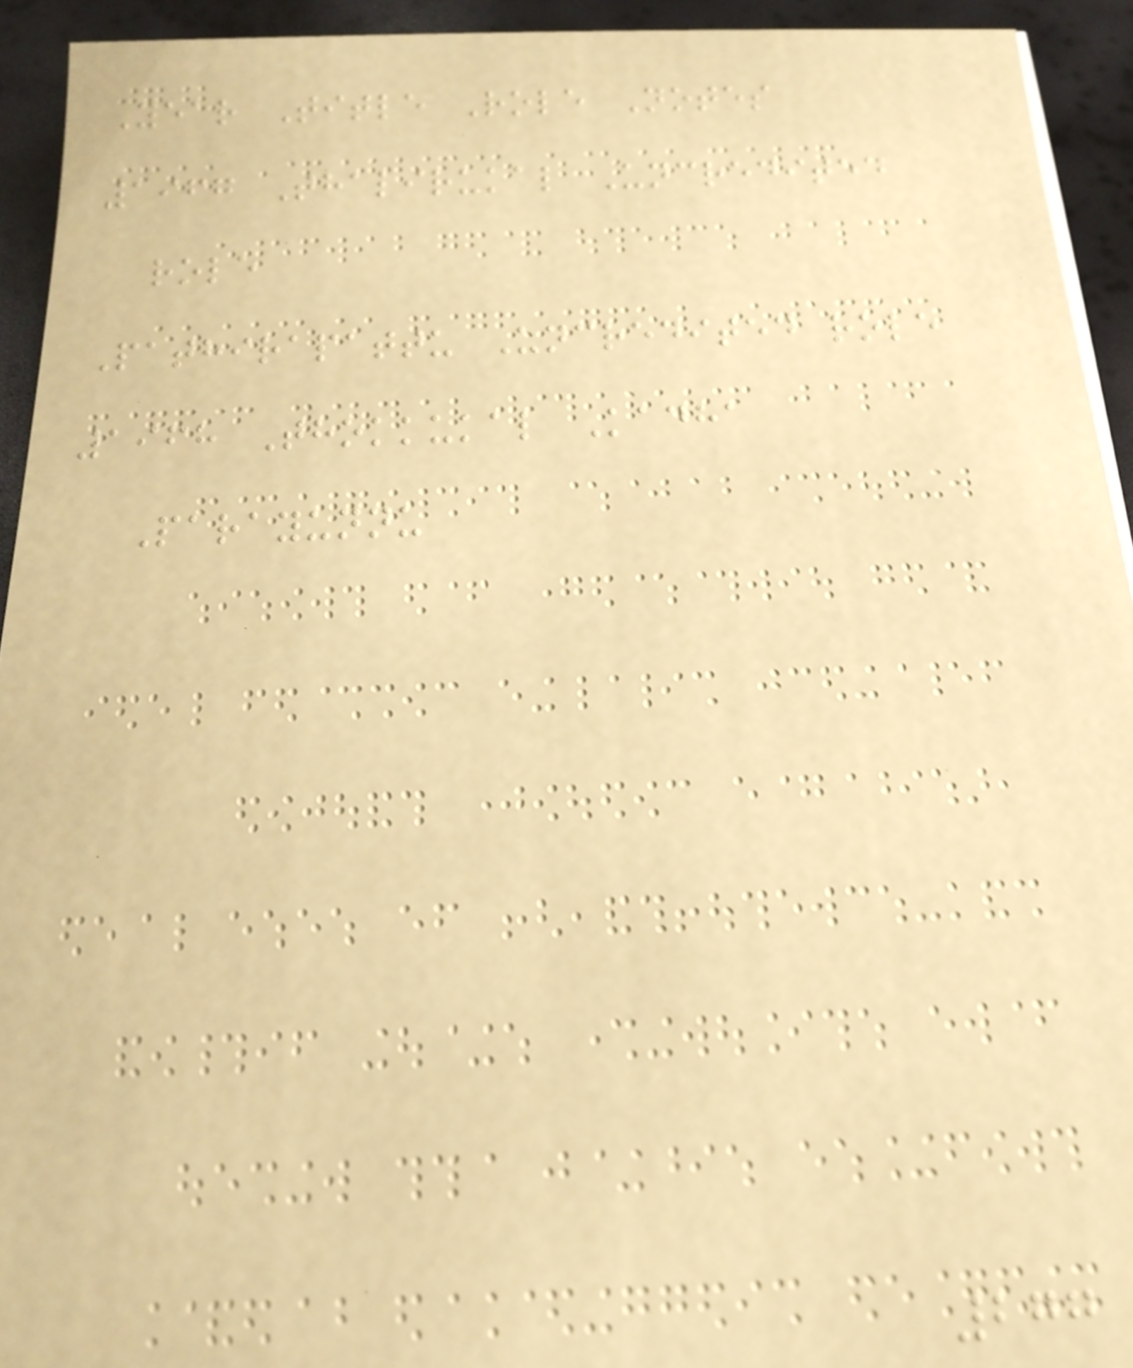Year Title Role Notes
1967 Thalirukal Uncredited
role
Pathirapattu Uncredited role
1968 Thokkukal Kadha
Parayunnu
277
